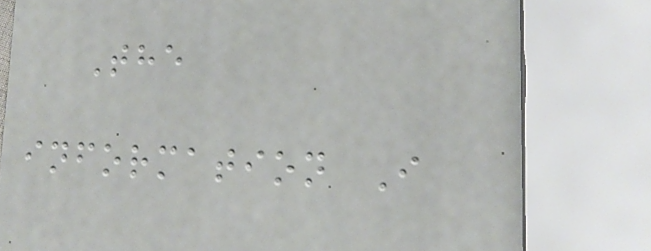The
information I
